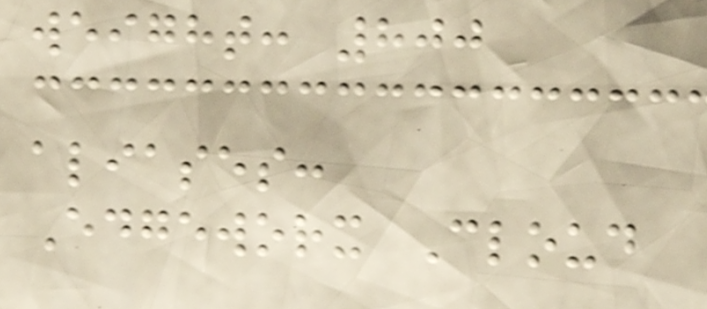weight: 800
aliases:
Edgeworx Cloud
